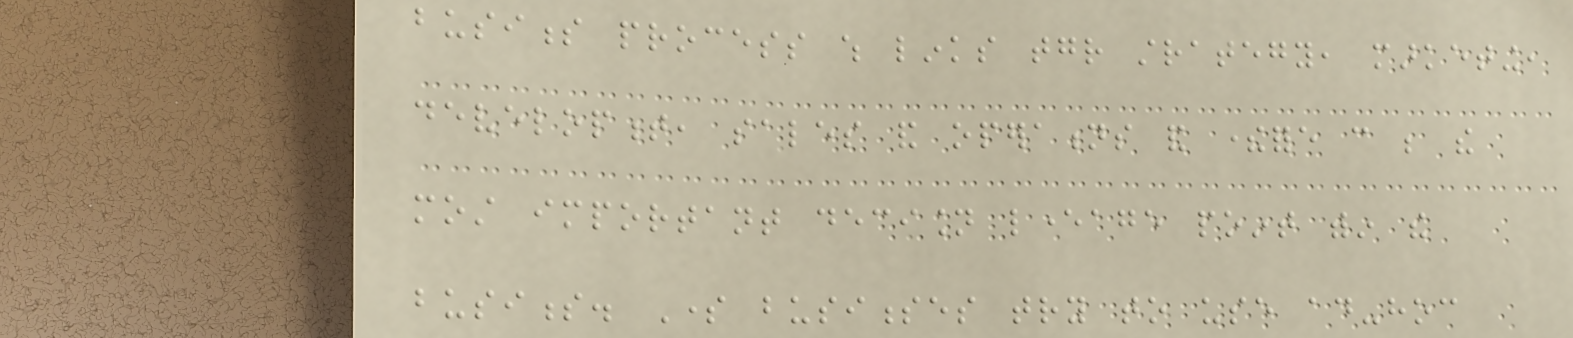business process which links together strategy, marketing,
development, sales and operations and therefore can be the
most important decision leverage point within the
business. Some businesses try to use ad-hoc
